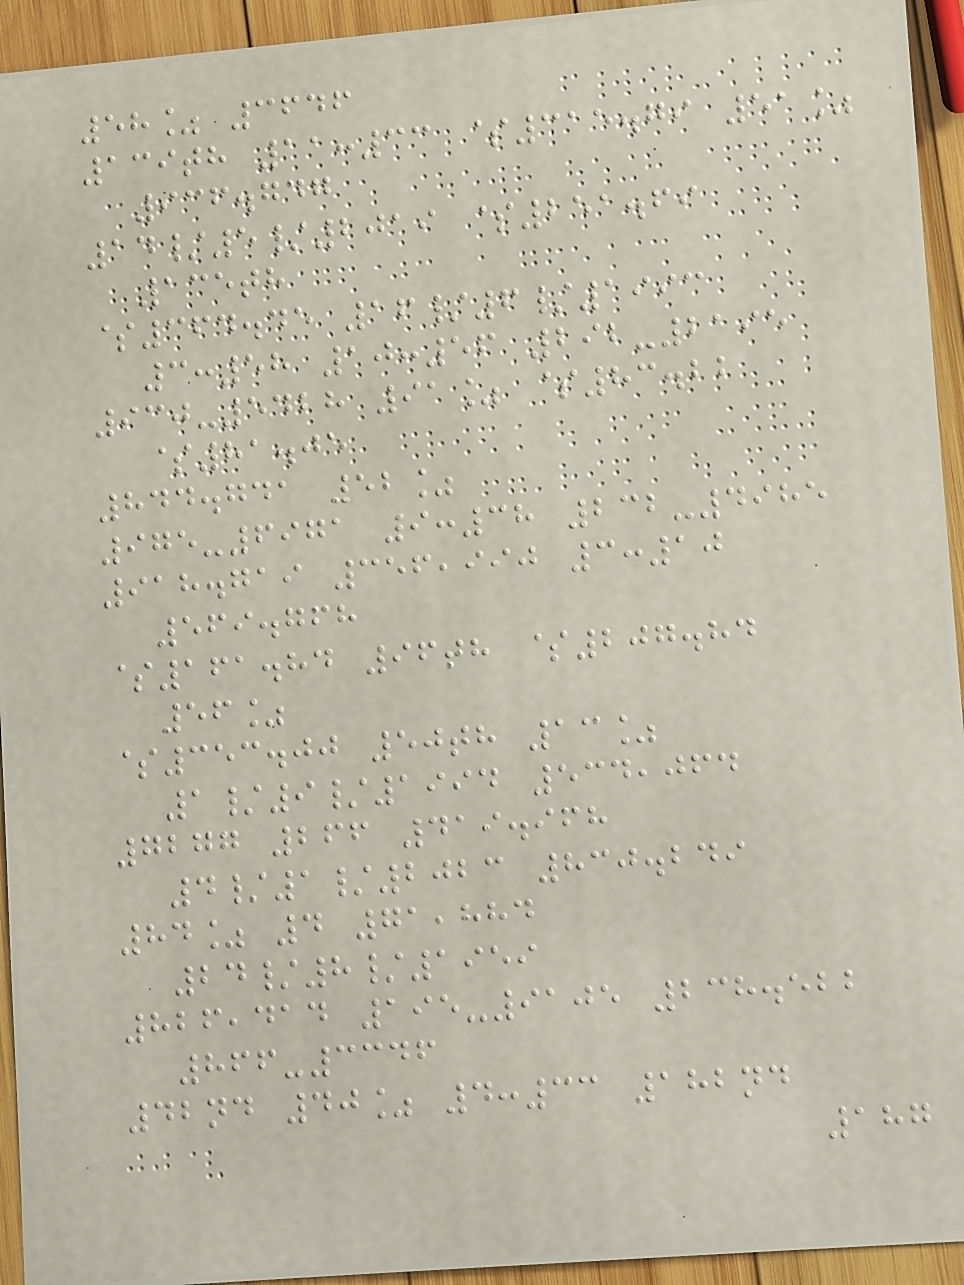58% 3646
139th 11:33 $315.79 51%
936.747
14/5/2019 $251.69
135th
$364.45 16/6/1993
3:58 10:56 292-2195
930-5428 91% $83.22
$81.05
844.741 52%
975-6971 9:38 232-4985
918.719 356,990 3:10
569.768
$161.84 96th $207.84
56%
$353.00 50th 13%
1/9/1994 534,064
7277 266 419.968
4/1/2023 830.249
84% 4 71,884
24/8/1959
826,414 195-9105 238.522
866-3346
42nd 40% 4:33 182nd
187
